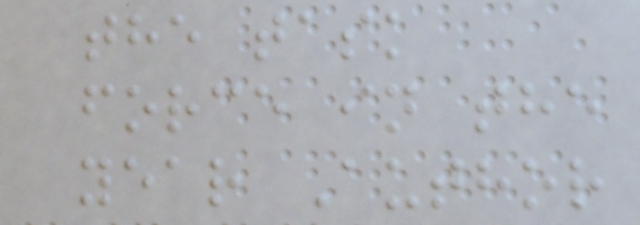the task
force in the
year Author
